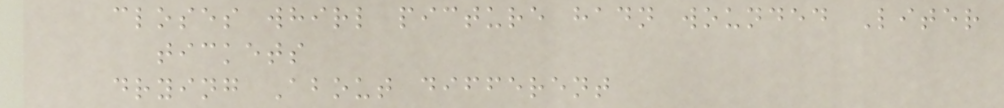closes whirl picture hadn wounded Liter
tickets
drying About different
